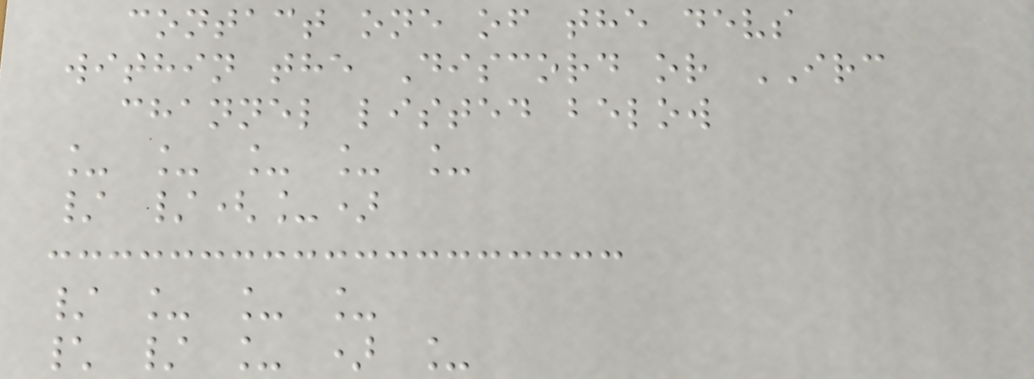contact one of the devs
within the Discord or IRC
channel listed below
_ _ _ _ _
/ /(_)
/ _ _ _
\ / _ ) _
